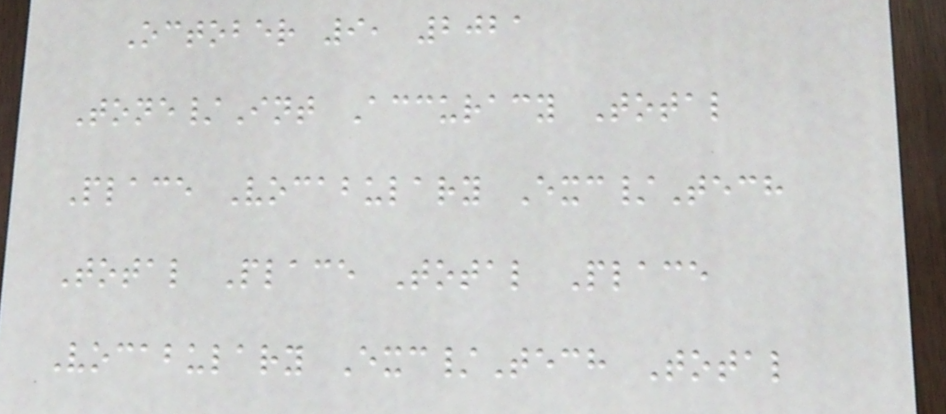October 9, 2021
Tone/Int Accuracy Total
Place Vocabulary Exc/Tech
Total Place Total Place
Vocabulary Exc/Tech Total
